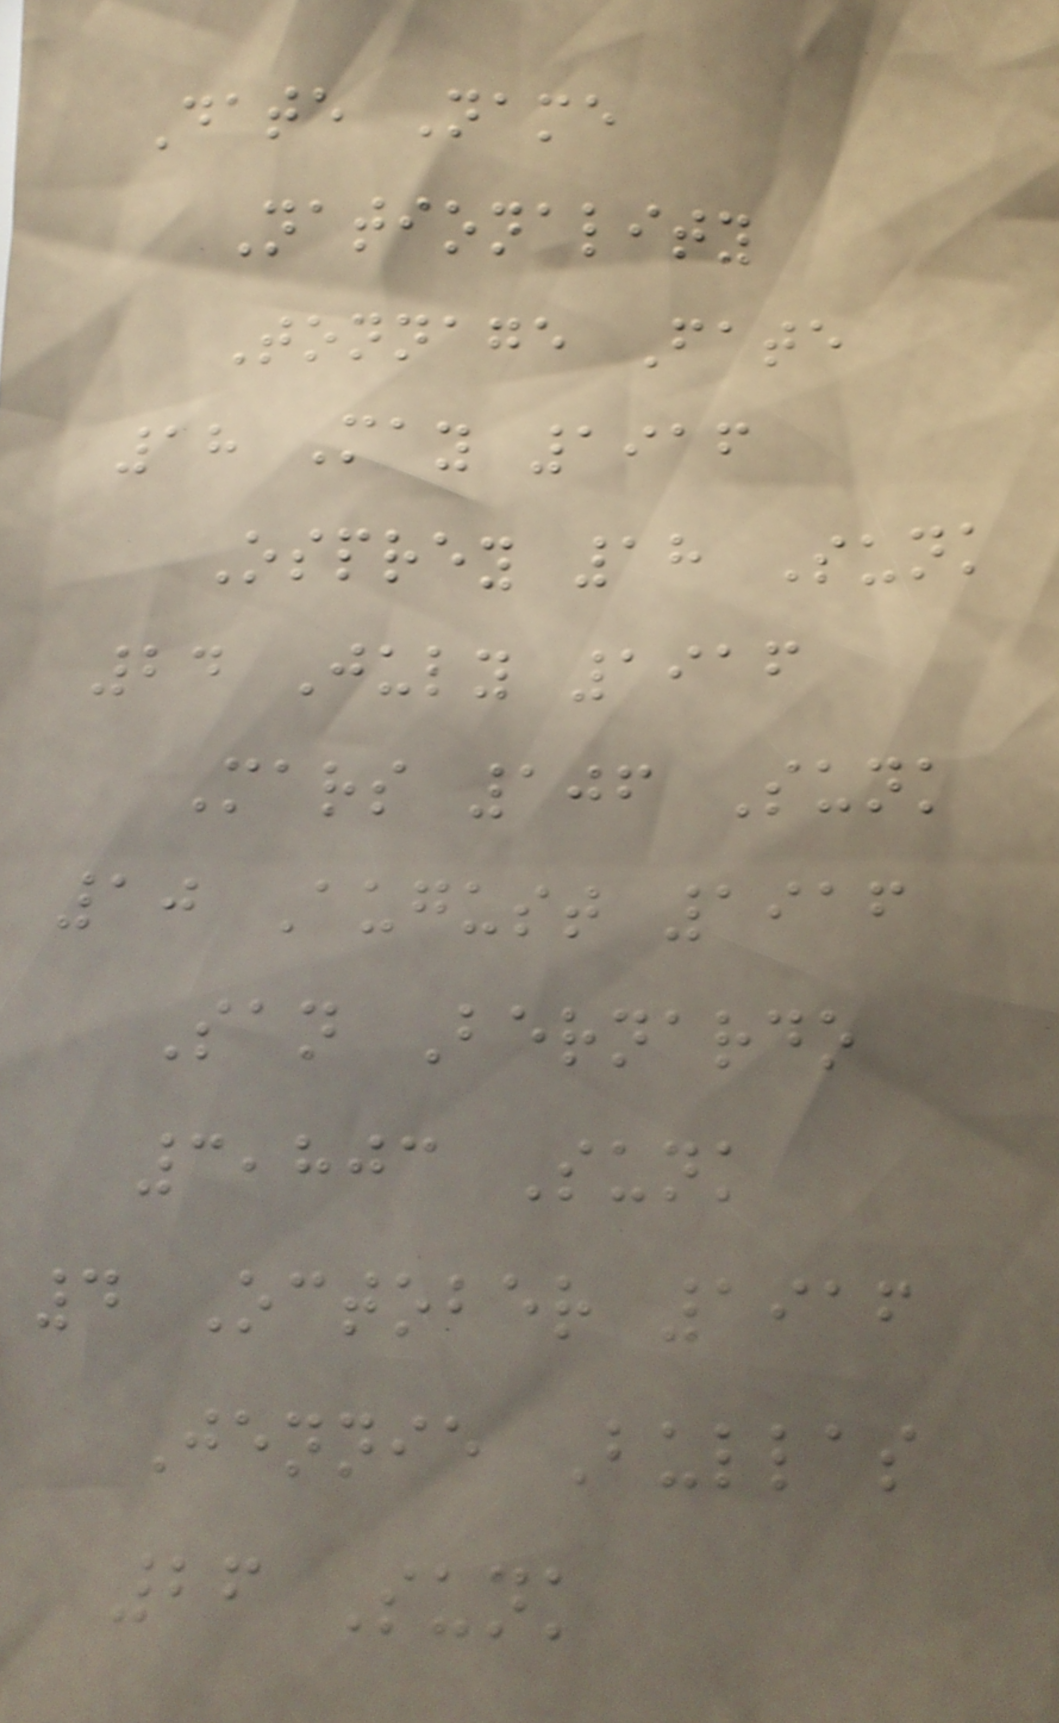Date Name
Nationality
Tonnage Fate
18 May 1916
Osprey 18 Sunk
24 July 1916
Mars 106 Sunk
10 August 1916
San Bernardo
3,803 Sunk
4 October 1916
Jennie Bullas
26 Sunk
